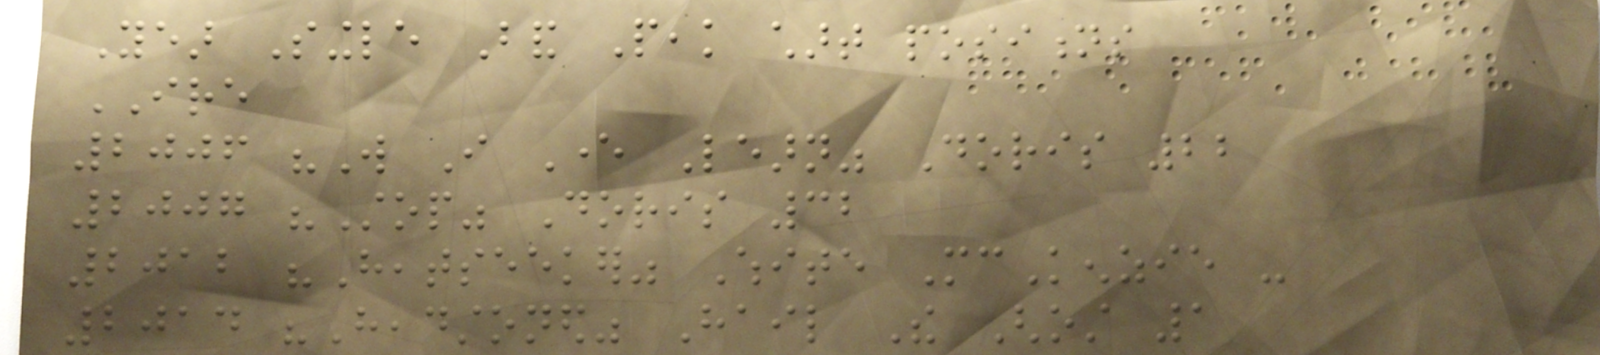Year Single Band Peak chart positions
IRE
2006 "Will I Ever Learn" Doris 22
2007 "Stop" Doris 32
2012 "Heatseeker" White McKenzie -
2014 "Headstoned" Hail The Ghost 1
